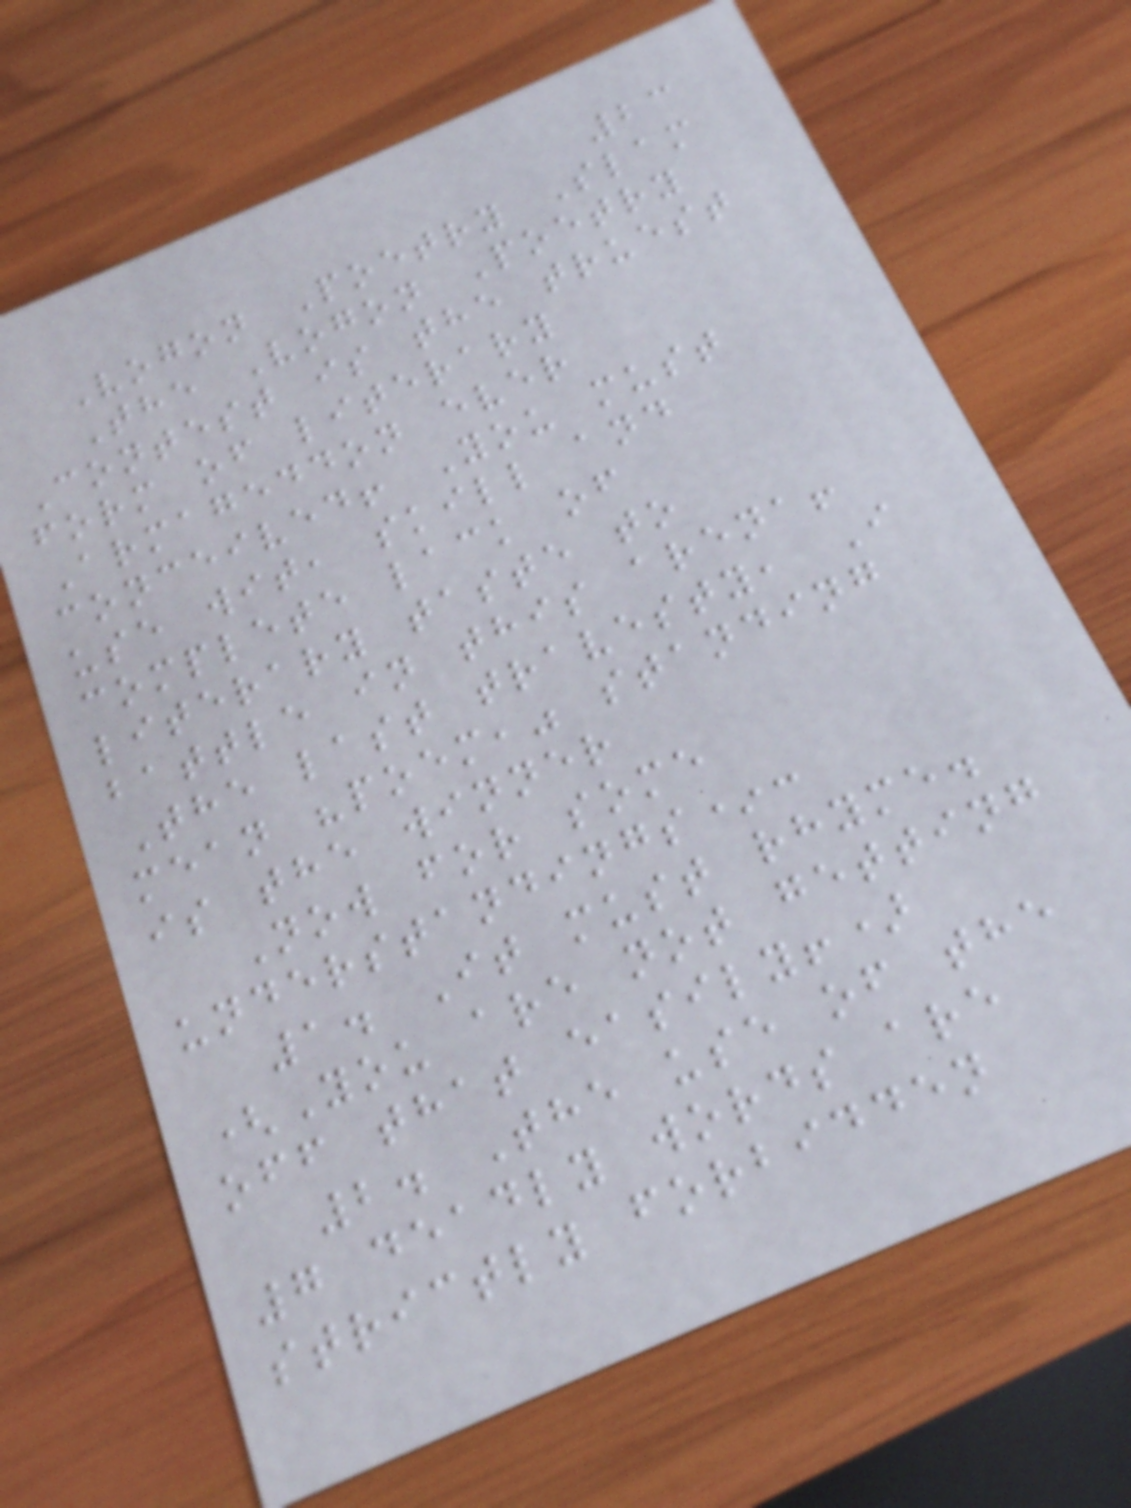23
Vogon Poetry Slam
The Vogon Poetry
Contest is the truest
form of literary
Armageddon ever
conceived! You must
use wit, skill and
complete lack of
literary taste to
battle in this arena!
The last travesty, I
mean "poem," standing
is the winner
Now for some
understandings*:
1. It must rhyme.
(You are not getting
off that easily!)
2. The use of the
7 deadly words are
strictly forbidden
